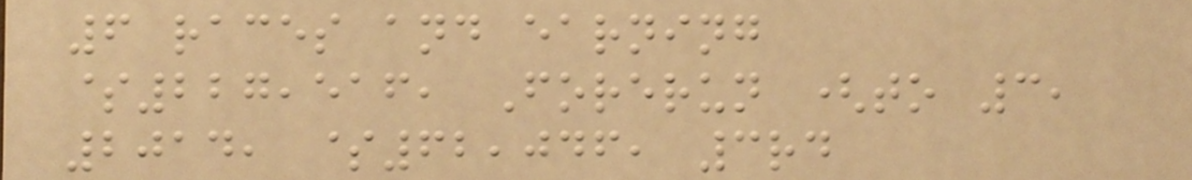6 races and earning
$227,516, Forerun (to 3,
2014, $62,046, 3rd
